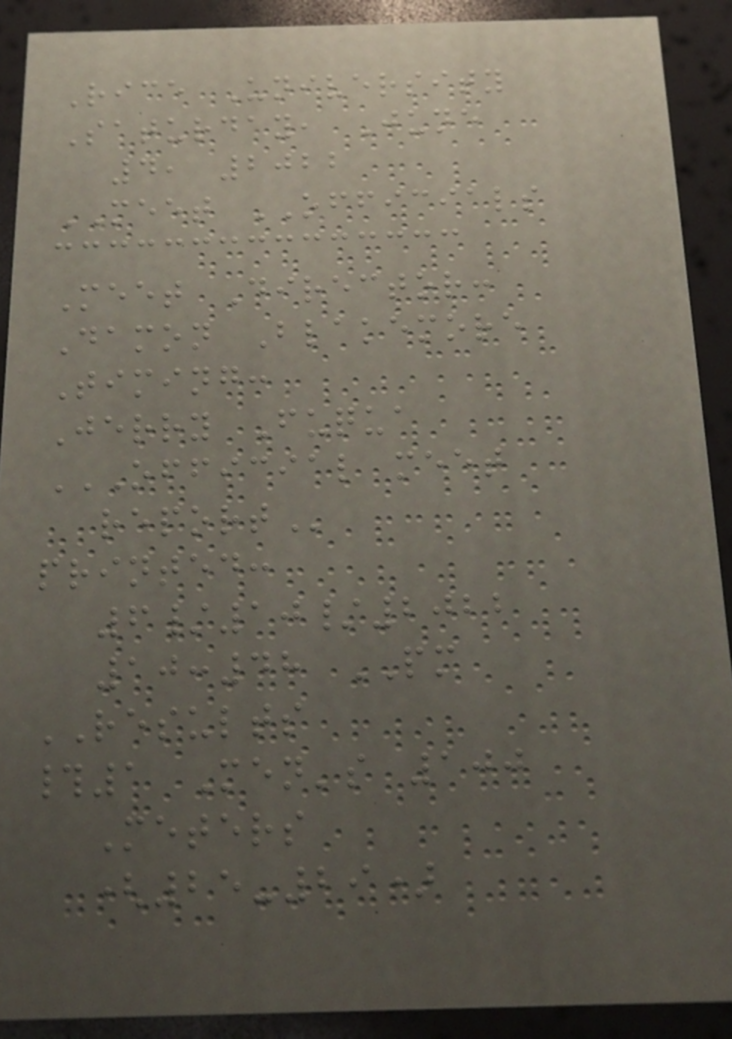Rice University
Saturday, June
4, 2022
MEET OFFICIALS
Meet Director:
Damon Blakemore
Timing:
Jerry Fuqua
OFFICIAL MEET
REPORT
printed:
6/10/2022
10:48 PM
RESULTS
#1 Men's 100
Meters
(25-29)
